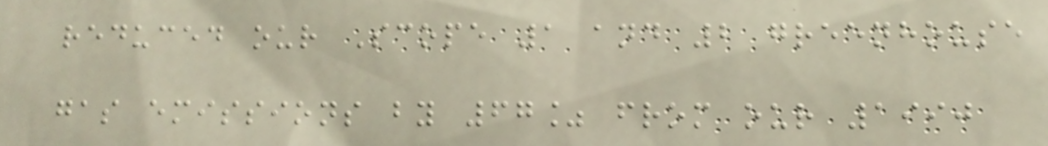reduced our Scope 1 and 2 greenhouse
gas emissions by 67% from our 1990
